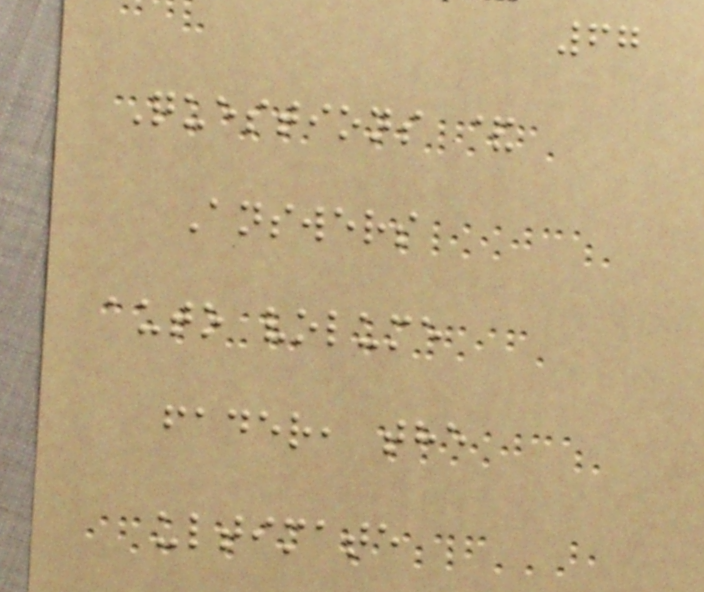67
Questions &
Answers
auto volume
fader, the
ultimate
